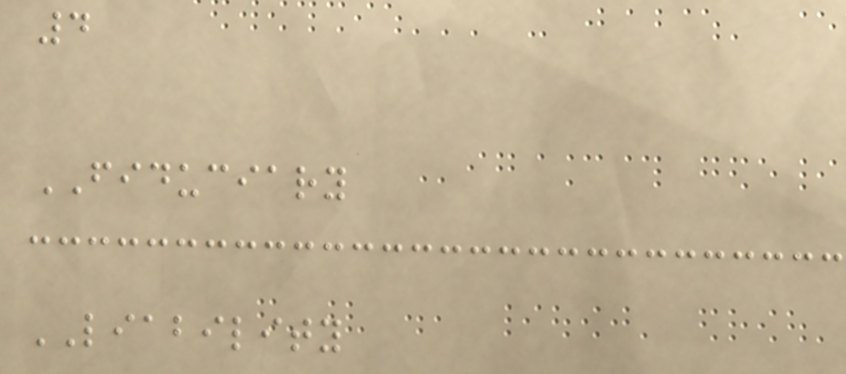4
FIDUCIARY
LIABILITY
